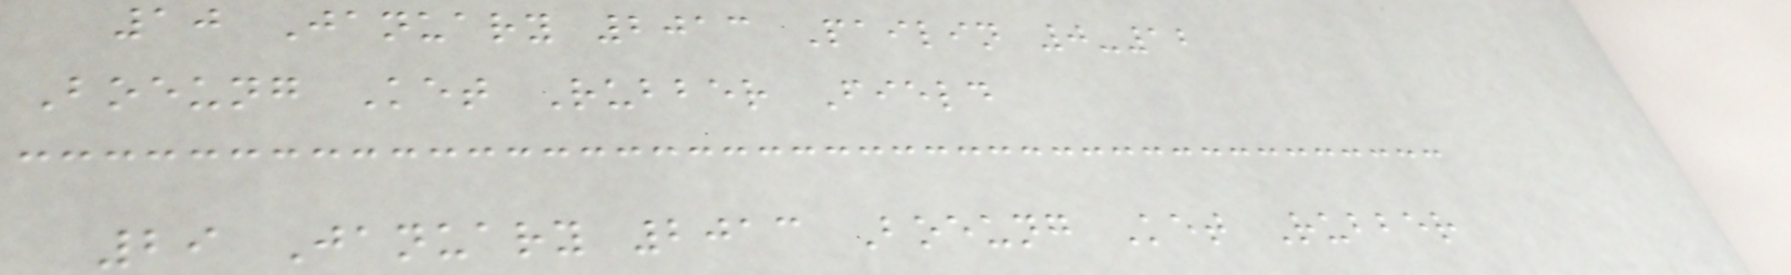10 January 2013 Pailin 0-12
Boeung Ket Rubber Field
29 January 2013 Boeung Ket Rubber
